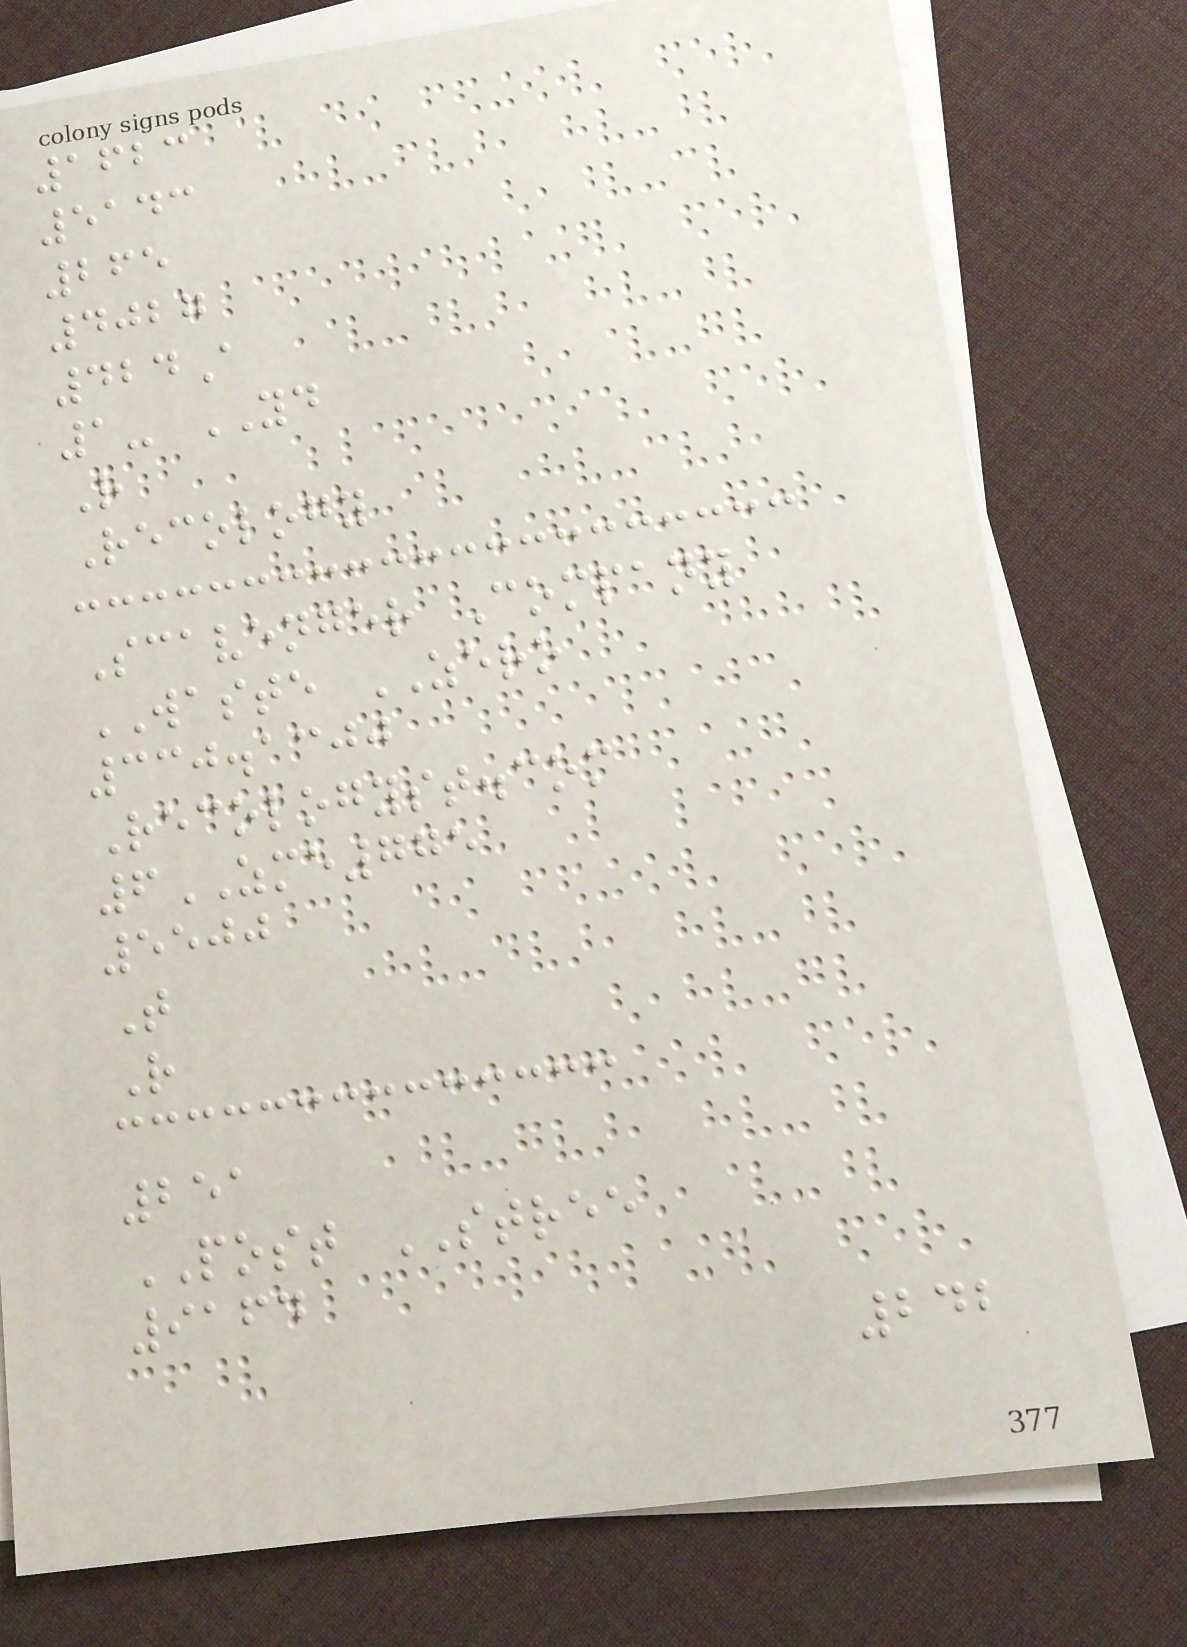1623
5143
265
4027
424A
1- YD
R
Recology
Scavenger Company
WASTE ZERO
330.1300
Recologyst.com
6ZME775
5500
T
R
251
POST STREE
9164
242
